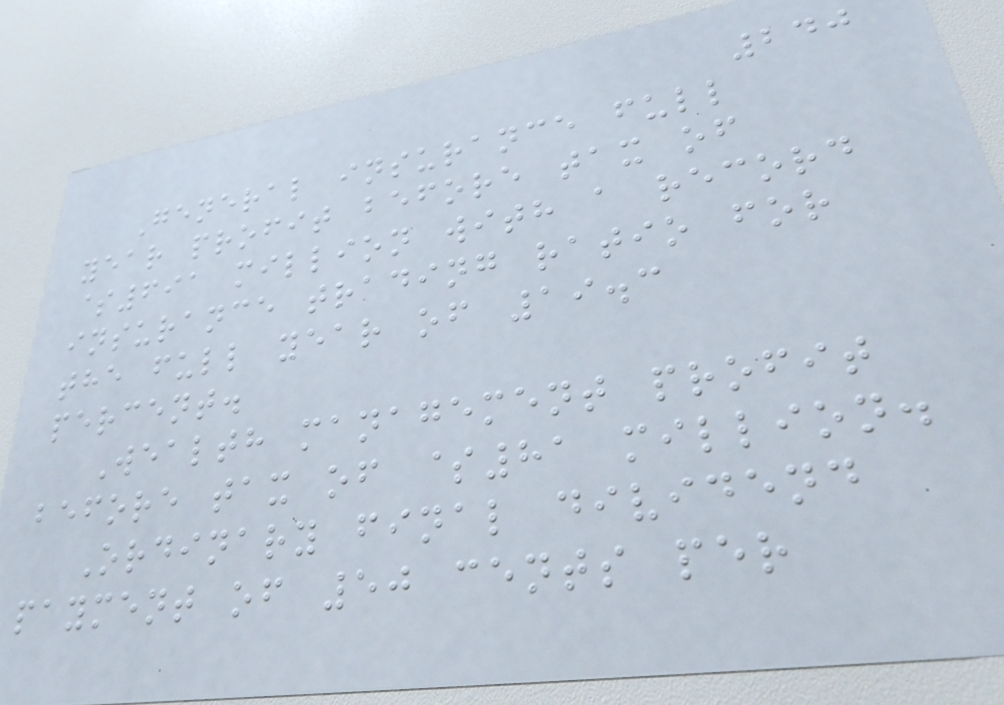240
General insurance full
year profit before tax of
$691 million with a record
insurance trading ratio for
the full year of 19.3
percent.
Wealth management profit
before tax of $81 million.
Ordinary final dividend
payment of 50 cents per
